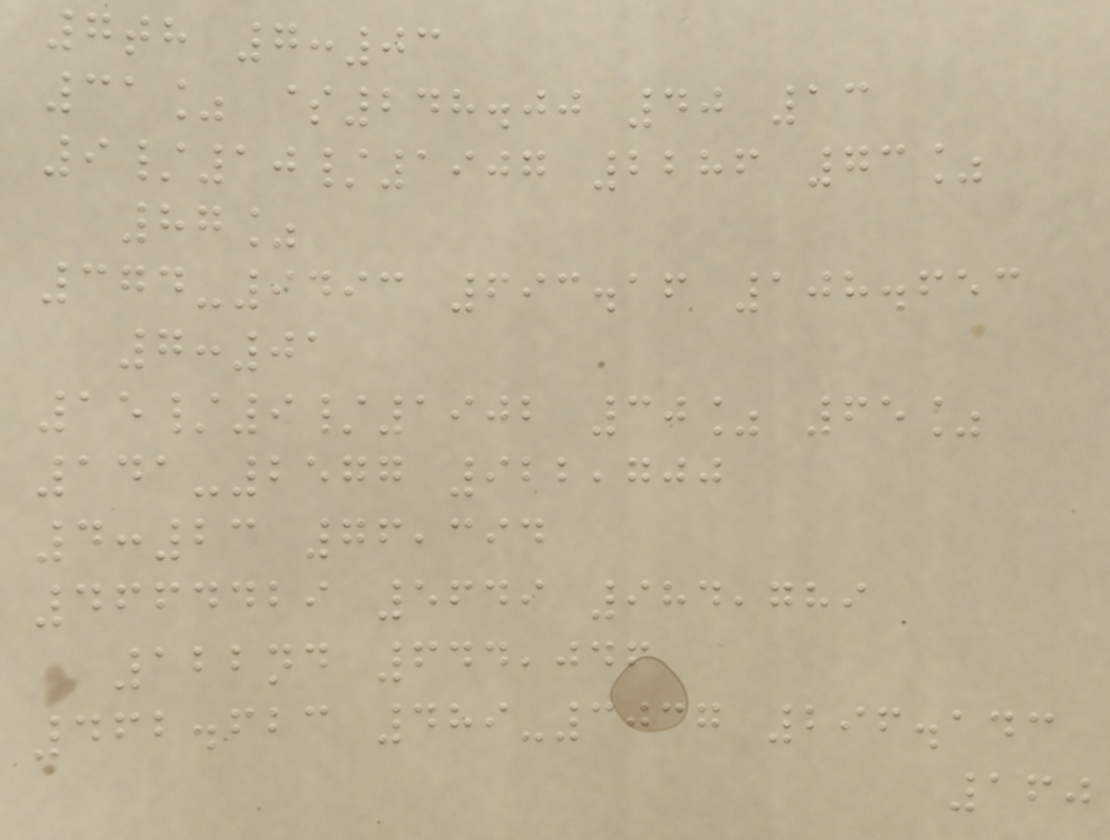7th 7:03
31% $248.00 40 13
9/10/1907 2286 73%
87%
374-9493 693.16 108.653
7:01
15/9/1902 30% 65%
141-2577 922,700
4:23 76,394
4664429 5649 984,789
122nd 644,046
462.623 489-3037 296.143
160
